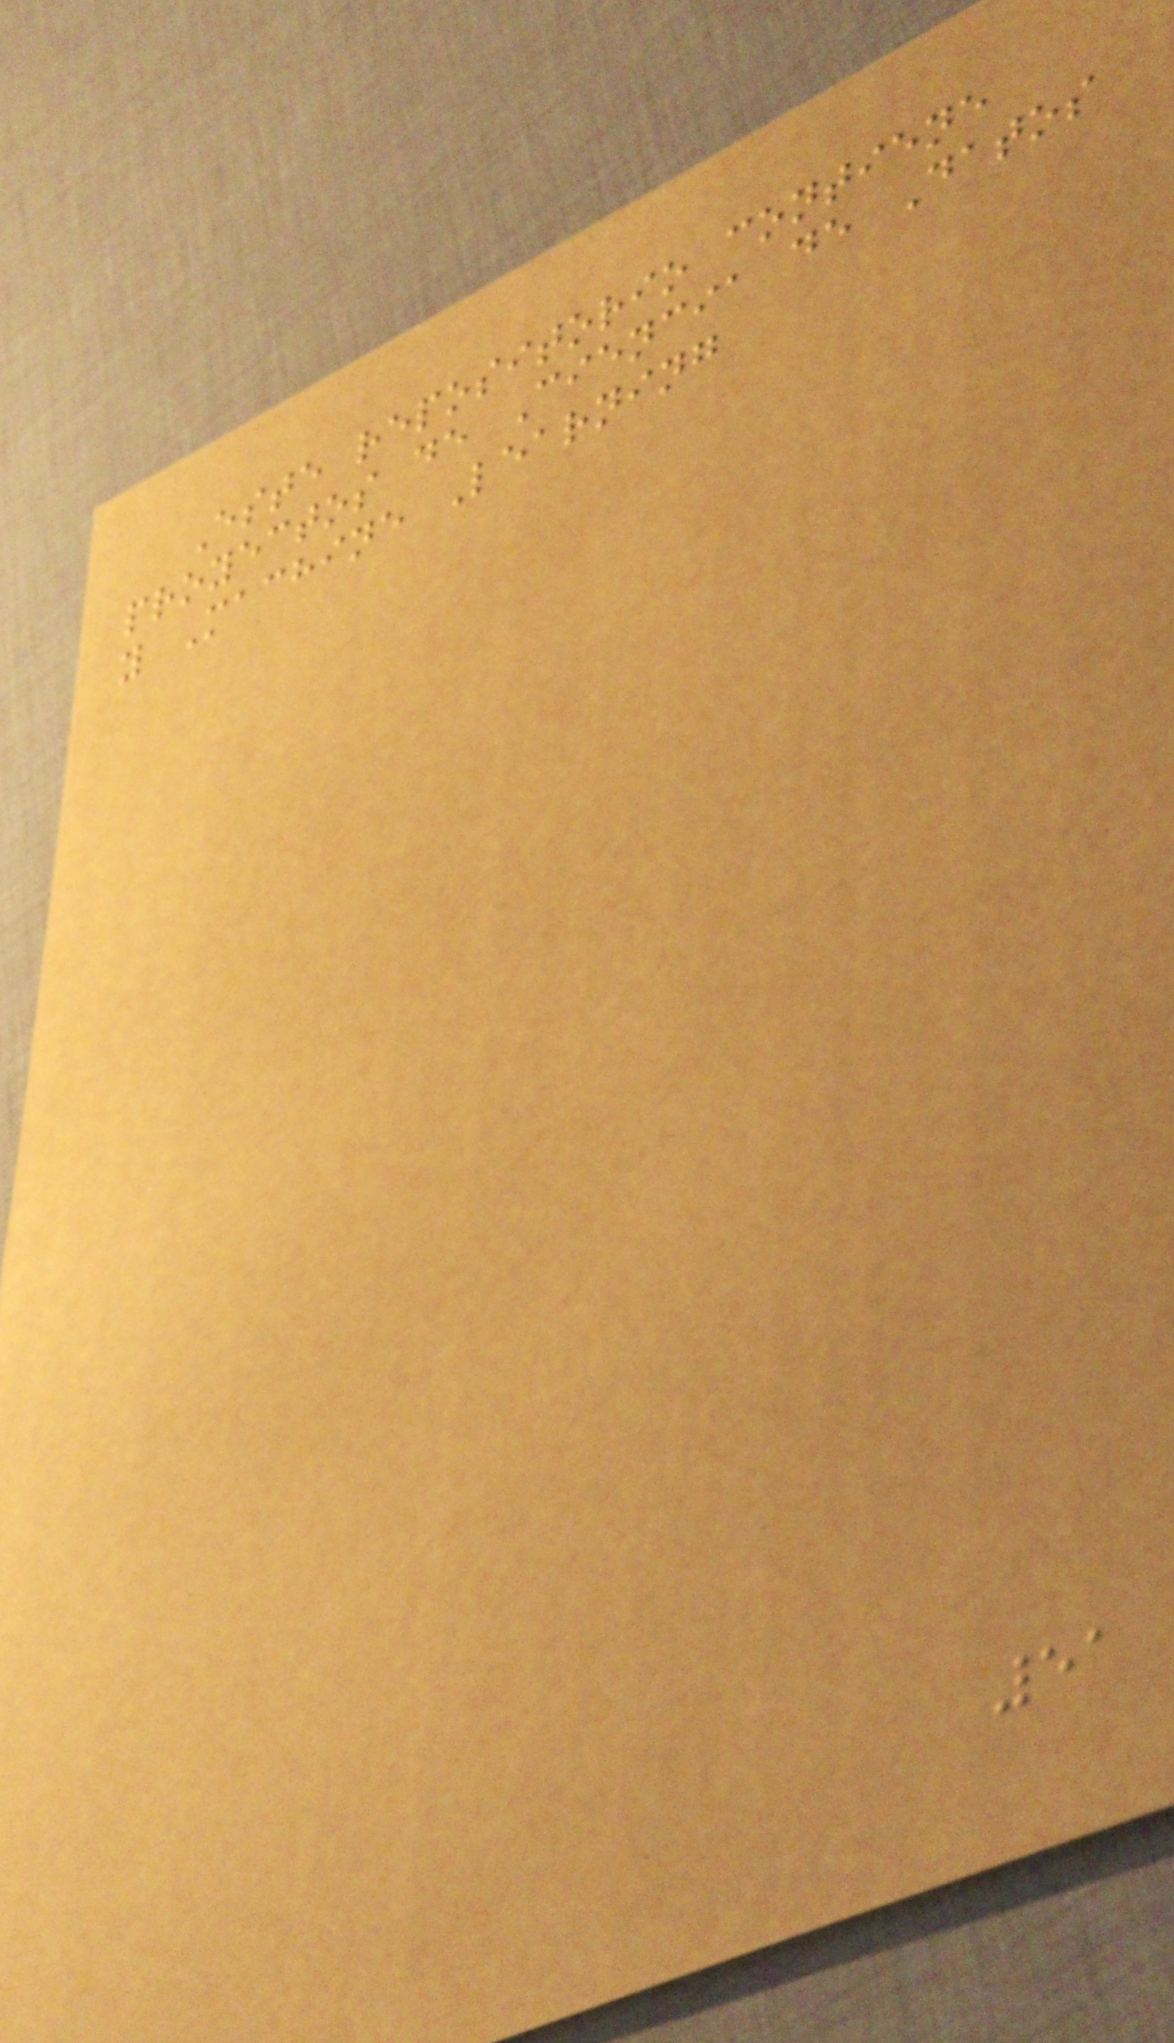Este repositorio contiene
proyectos de Ciencia de Datos
y Machine Learning
51
